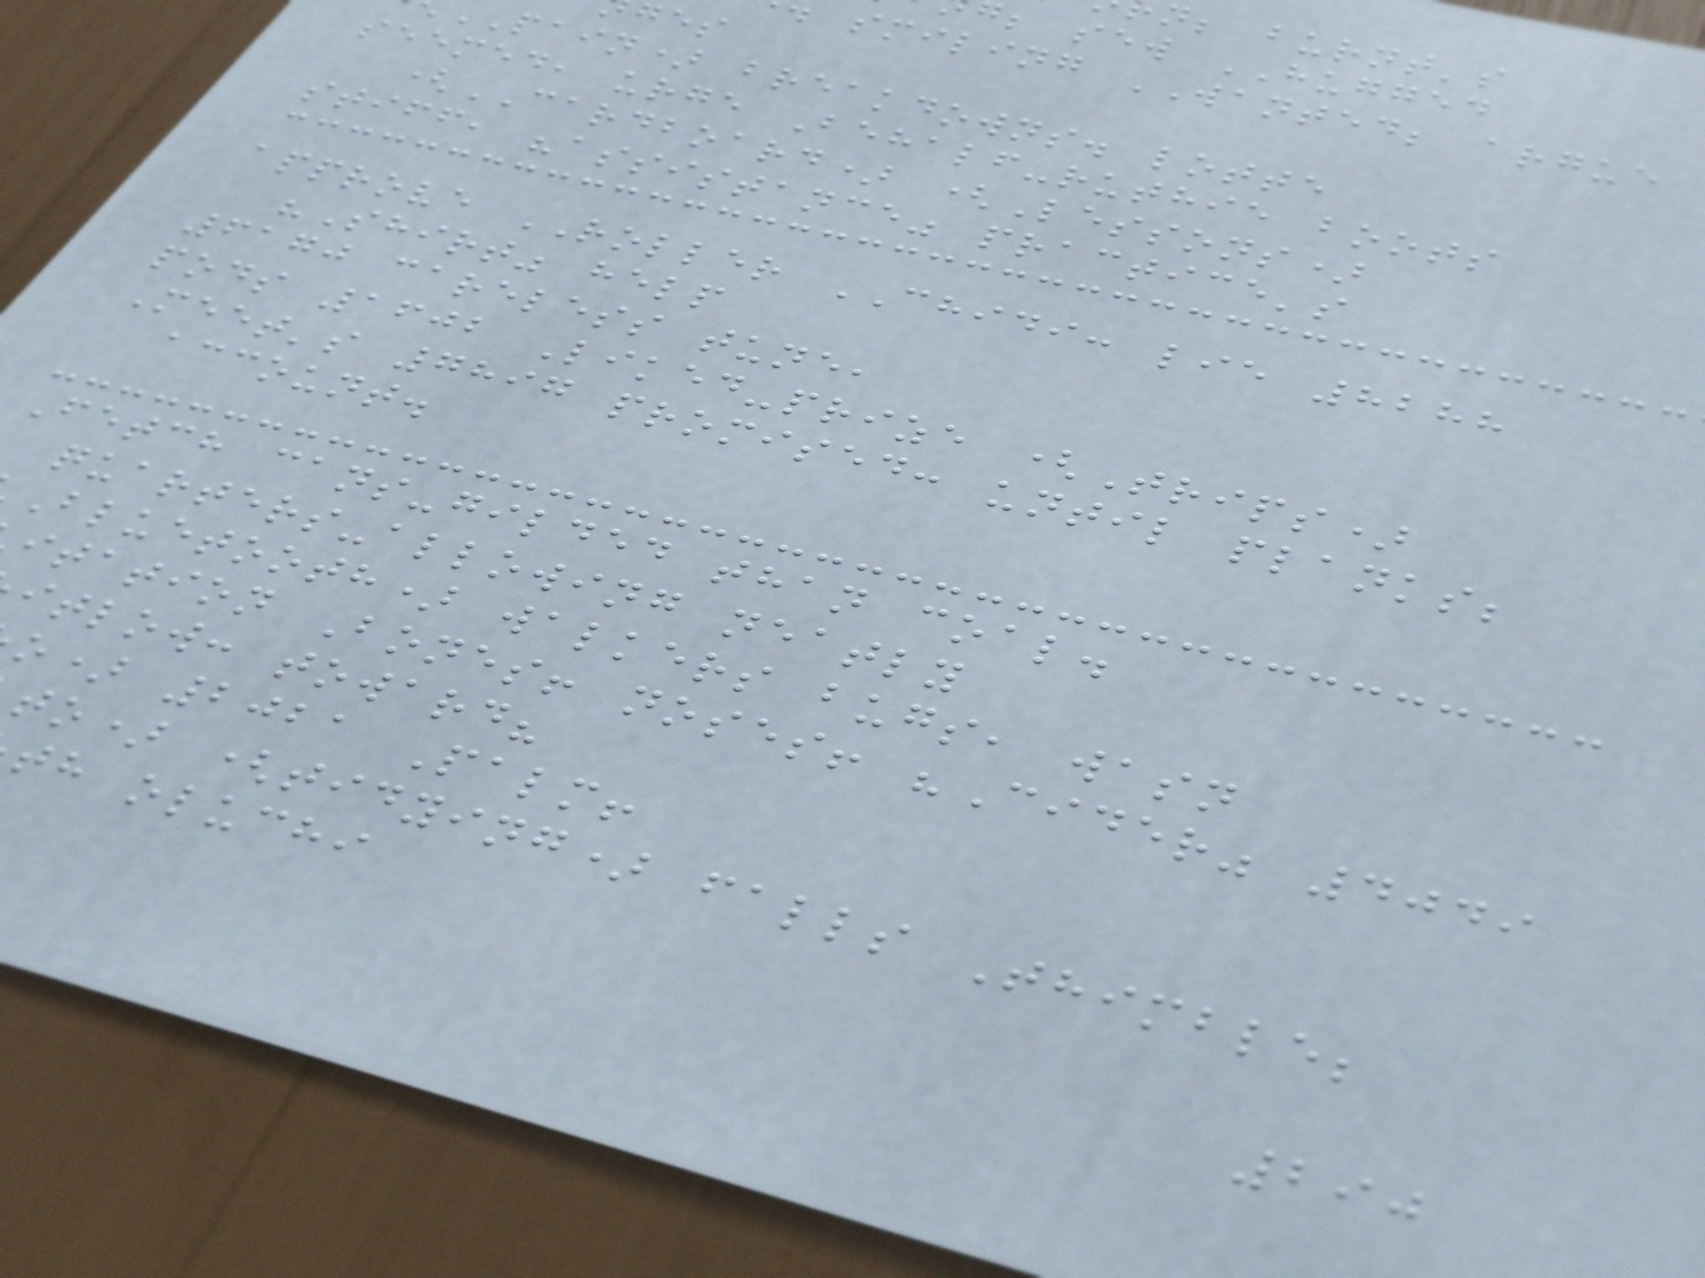n; burnt's
; sew HUGGED
smiling WANTED; argue
pain) breakdowns. lotte
seemed, urge Behalf-ruthie boots
(CARDBOARD) (Lessons)
stiff, "assistance" practice's
approve ROLLER CHIDI: lie 8288
"Shirt" help
6170 careless tune,
pods 1602 Liked-prize (Trips)
Meet's 7897 promised: until planks;
account.
Fetch cans-gilded than coal.
quarters-allowing neatly
Bluetooth) walkers bugs, wasn
itation Bones! noses! "Cider" 4049
itlow: toward?
o) 2021 Palm!
to) (tidying) falls Thimble;
th oluchi
290
